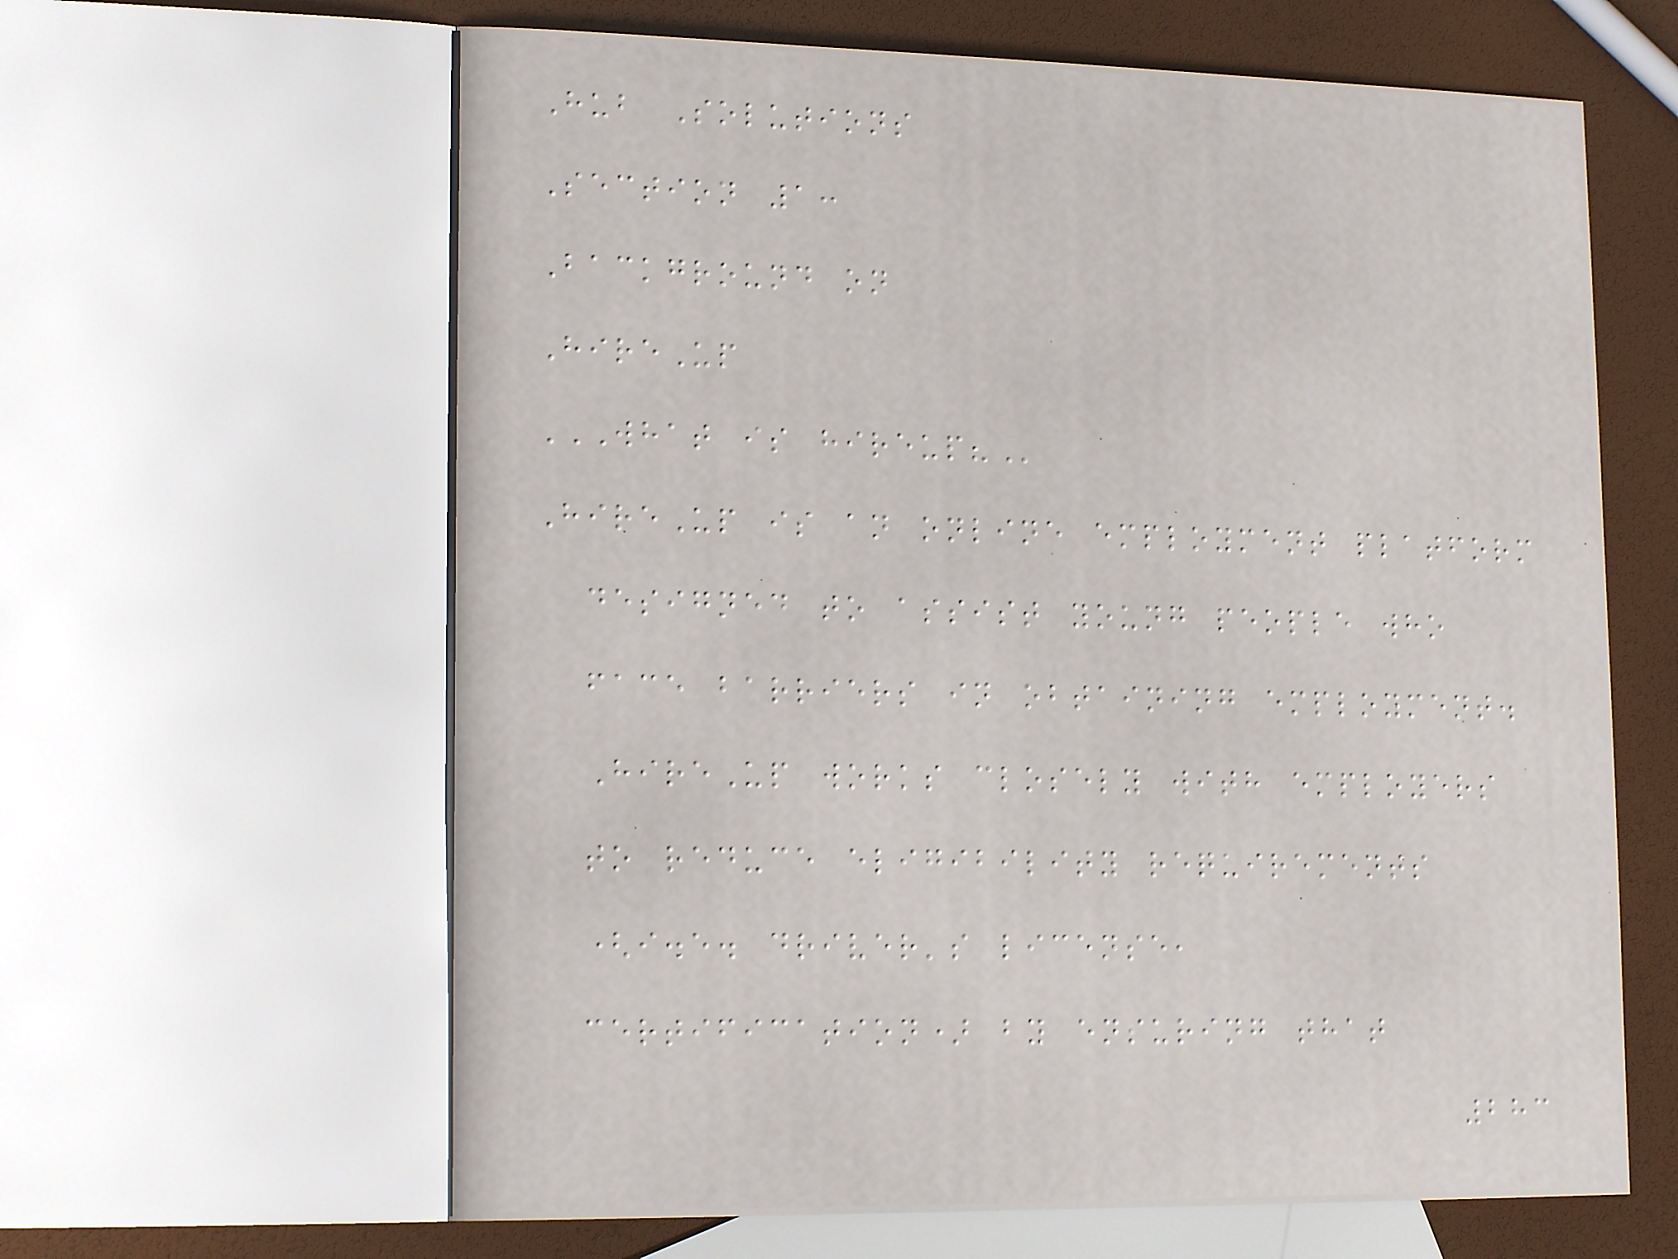Hub Solutions
Section 1:
Background on
HireUp
WHAT IS HIREUP?
HireUp is an online employment platform
designed to assist young people who
face barriers in obtaining employment.
HireUp works closely with employers
to reduce eligibility requirements
(i.e. driver's license,
certification) by ensuring that
283
